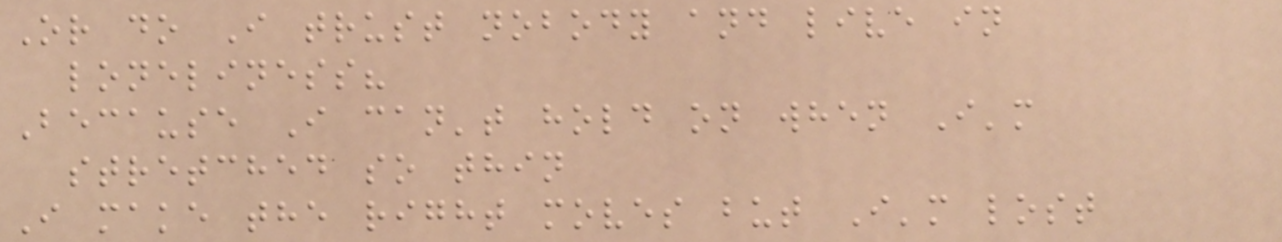Or do I trust nobody and live in
loneliness?
Because I can't hold on when I'm
stretched so thin
I make the right moves but I'm lost
